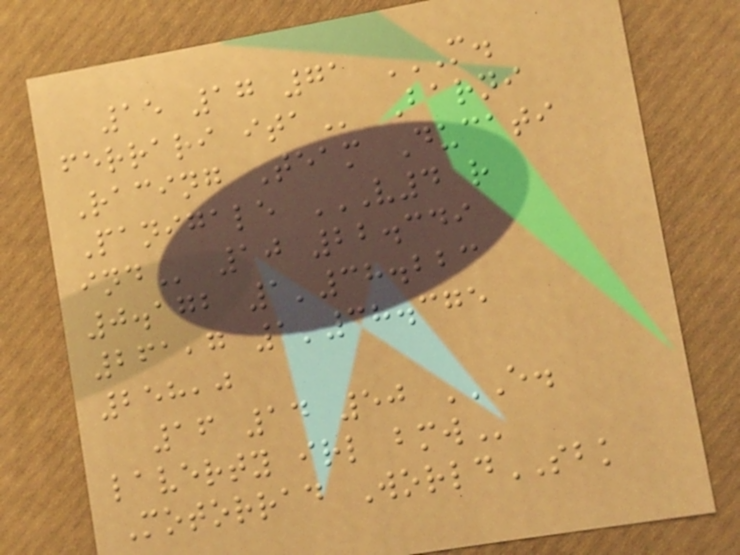15 17 71 M.
FERRARI ITA Barni
Racing Team Ducati
Panigale V4 R
IND 10 22.349
0.172 1'38.223
261,7 1'38.375
258,0
16 14 50 E.
LAVERTY IRL BMW
Motorrad WorldSBK
